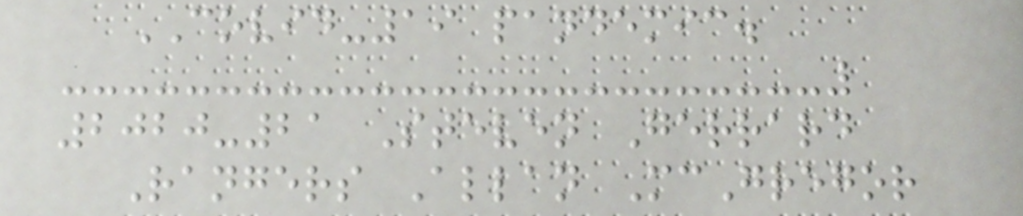COVID-19 pandemic.
2020-21 Steven Gerrard
Rangers Allan McGregor
